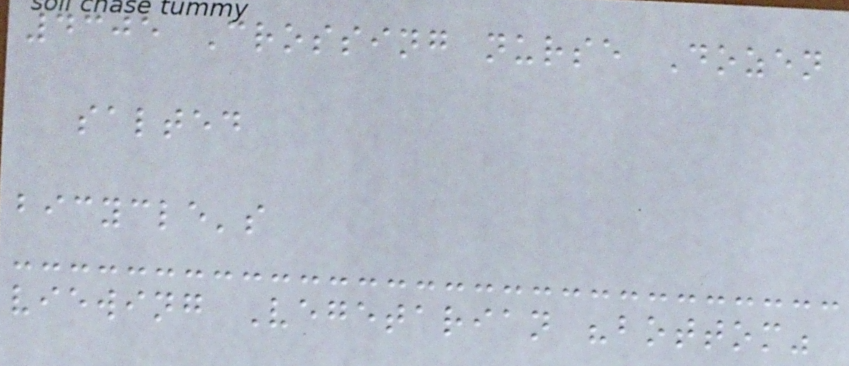4305 Crossing nurse Dozen
salted
bicycle's
viewing Vegetarian "bottom"
